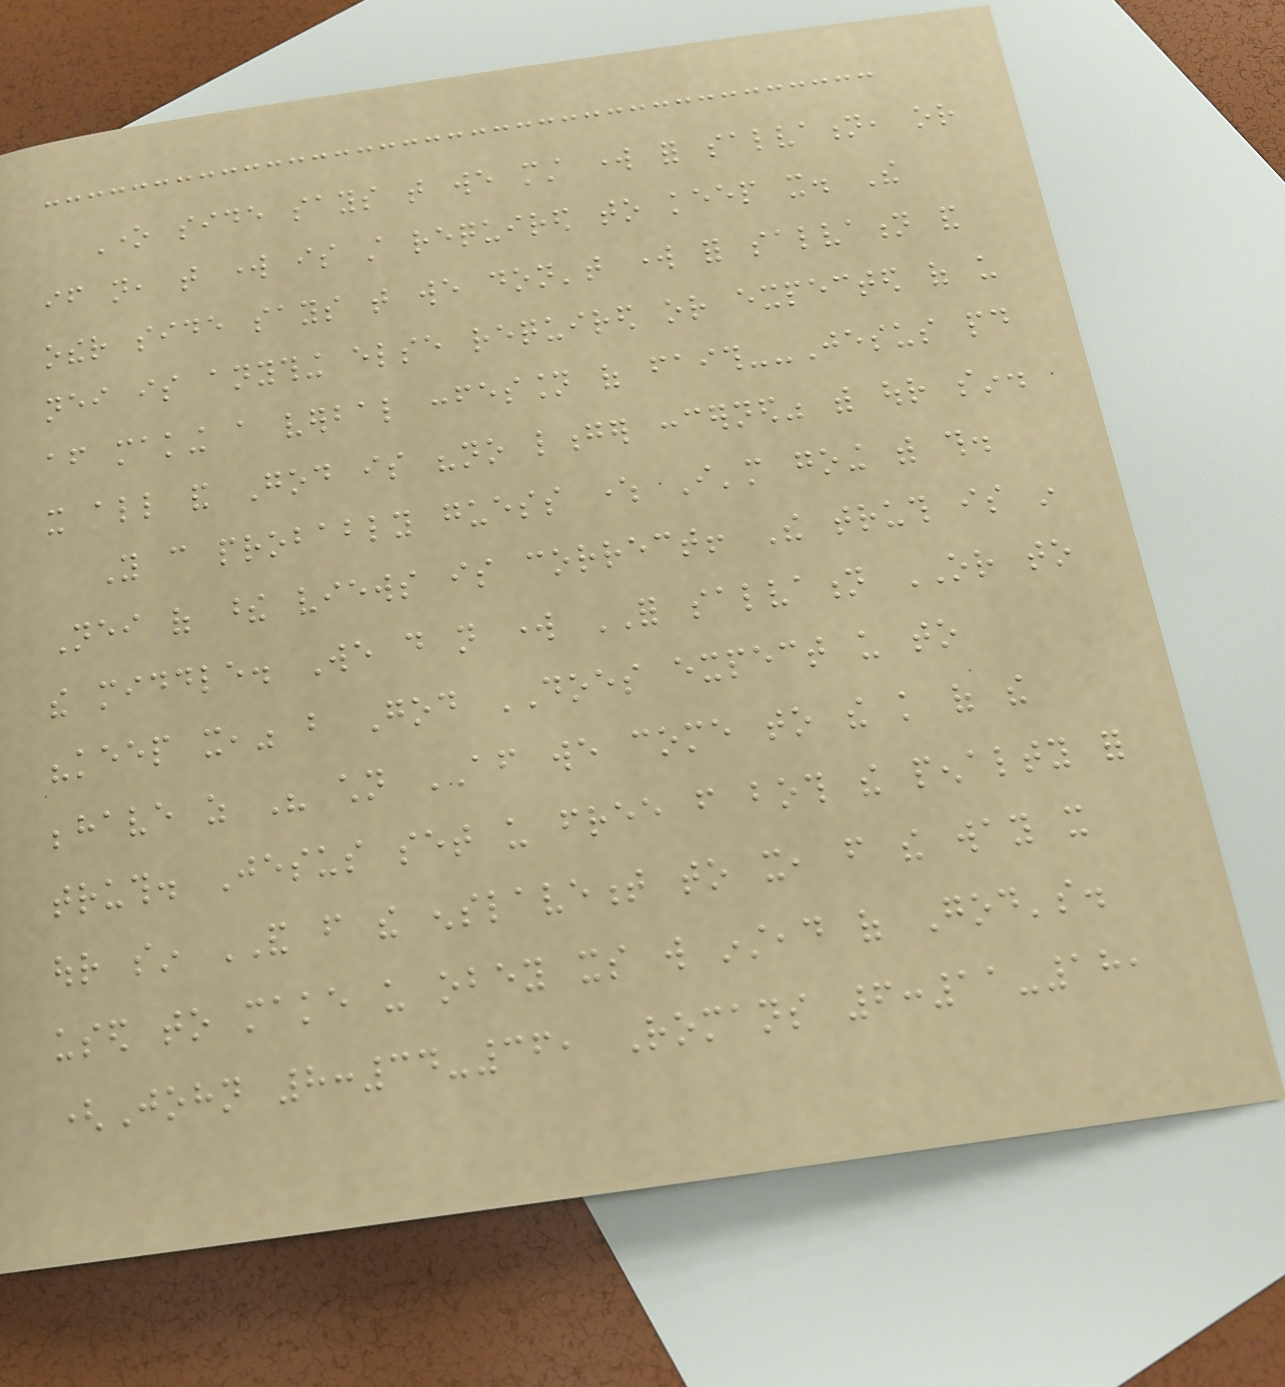One side says that we must work for salvation, or
if not, that work is still required to keep it. The
other side says that we don't work for salvation and
neither is anything else required or expected of us
after making a verbal confession of faith--Jesus paid
it all and God is "no longer concerned" with our sin.
You can probably guess where I'm going with this.
Neither of these views is correct! The truth is in
the middle. We do not work FOR salvation OR to
"keep it," but God DOES expect us to
behave as His children AFTER we come to the knowledge of the
truth. Jesus set us free from both the penalty for
our sin AND from the enslavement to it, from the way it
used to make us obey its will instead of God's.
(John 8:34-36, Romans 6:11-18,
